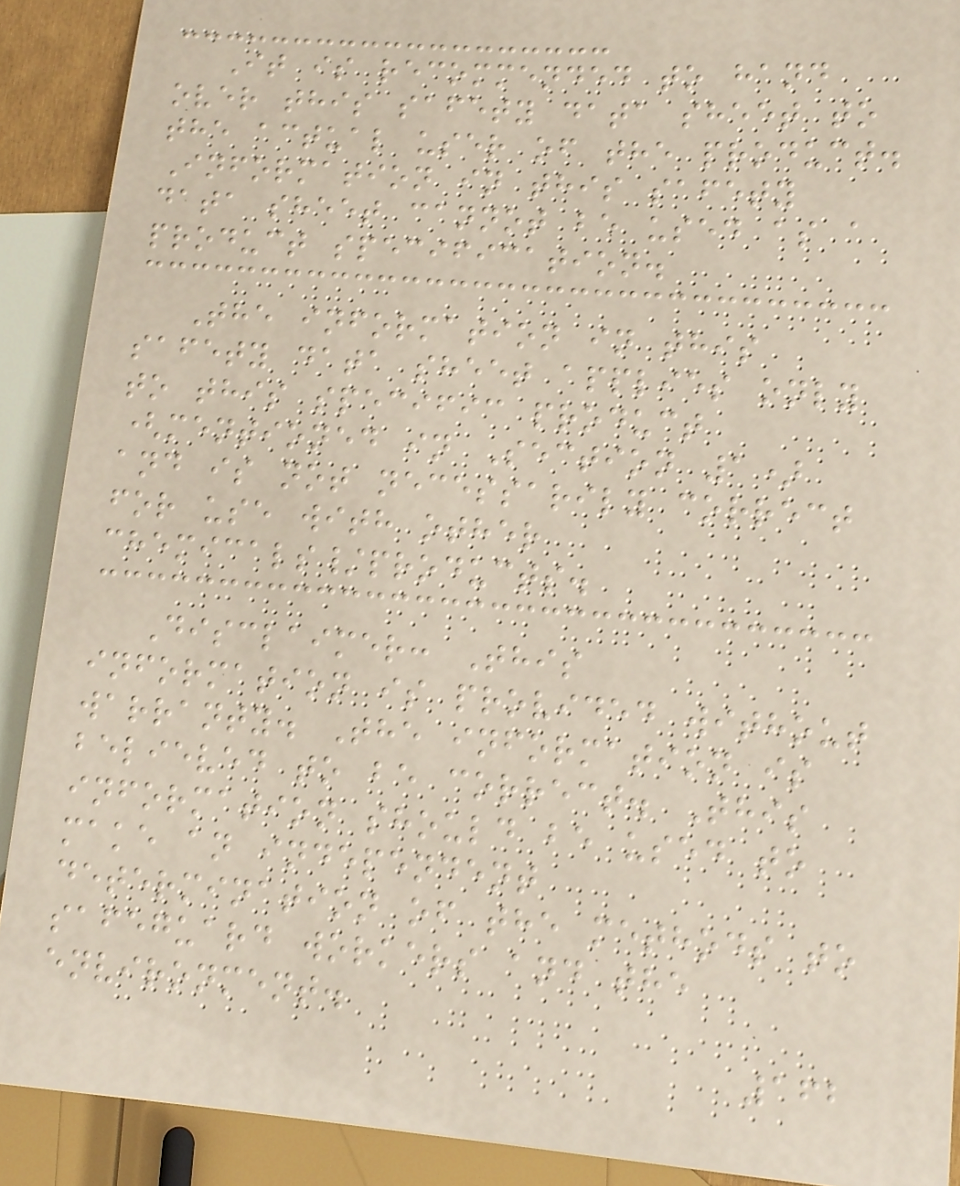It is recommended to hand
over this safety data sheet to
the actual user of the product.
Information in this safety
data sheet cannot be used as a
product specification.
The information in this
safety data sheet applies only
to this specific product
(mentioned in Section 1)
and is not necessarily correct
for use with other
chemicals/products.
Disclaimer: This
information is provided without
warranty. The information is
believed to be correct. This
information should be used to
make an independent
determination of the methods to
safeguard workers and the
environment.
162
